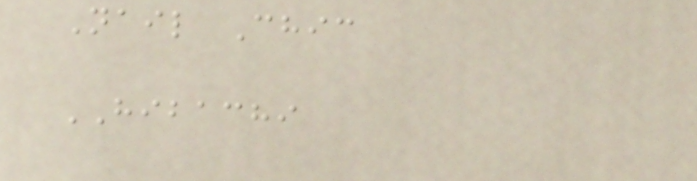Nail Chic
HIBACHI
